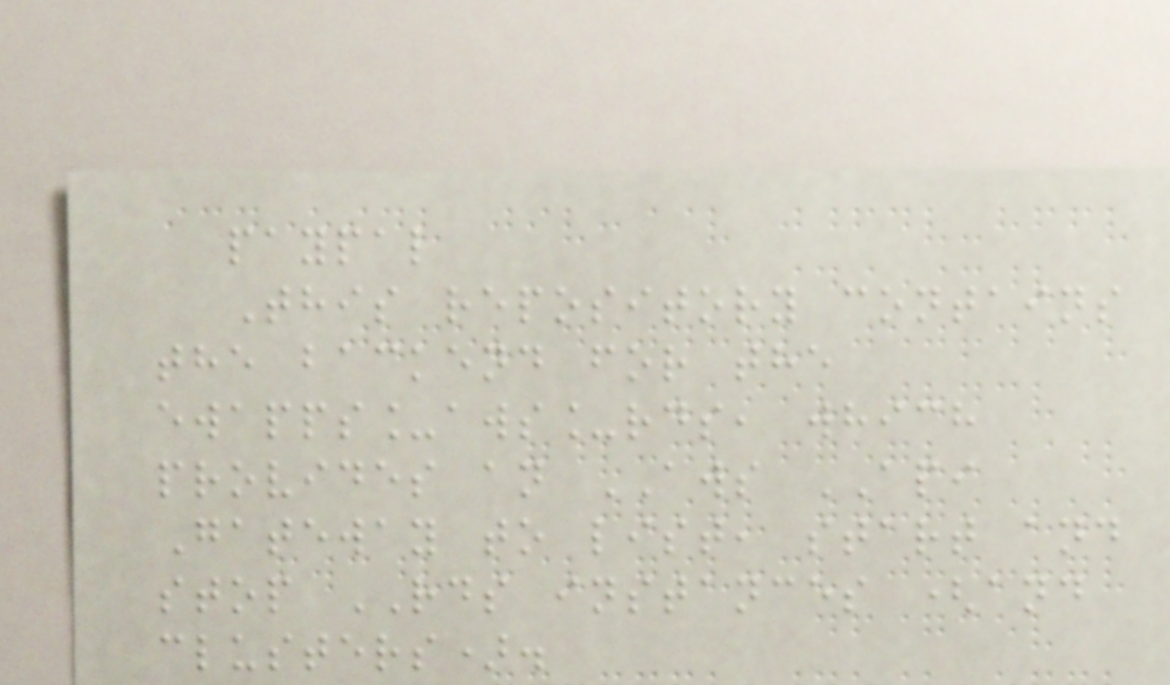paypal
This repository contains
the backend for the
ewapps_aws_rds, which
provides an AWS API
Gateway to list, start and
stop RDS instances (and
clusters).
